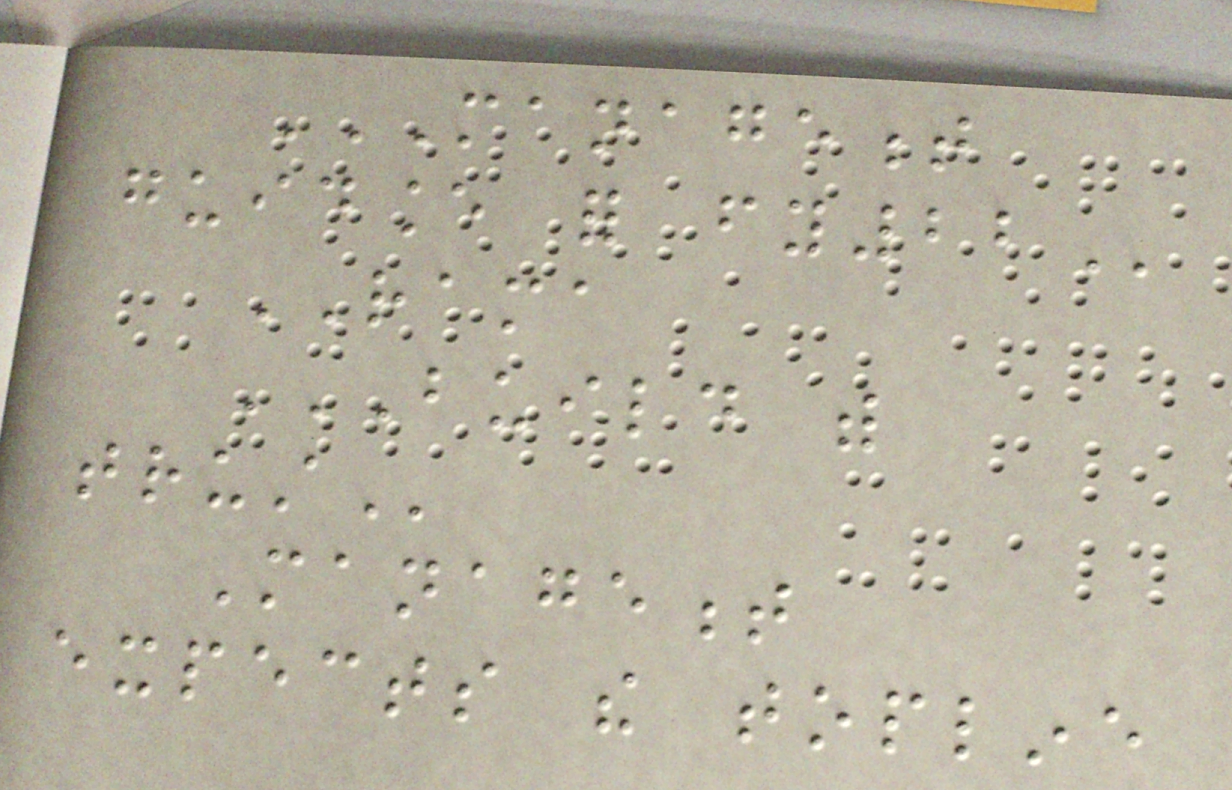MANAGEMENT
GUIDANCE FOR FY22
RAMA
BUILD WITH
TRUST
Management
expects the topline
